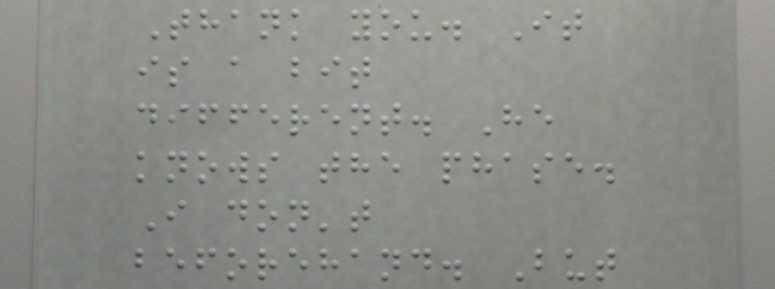Thank you. It
is a bit
different. He
knows the phase.
I don't
beforehand. But
